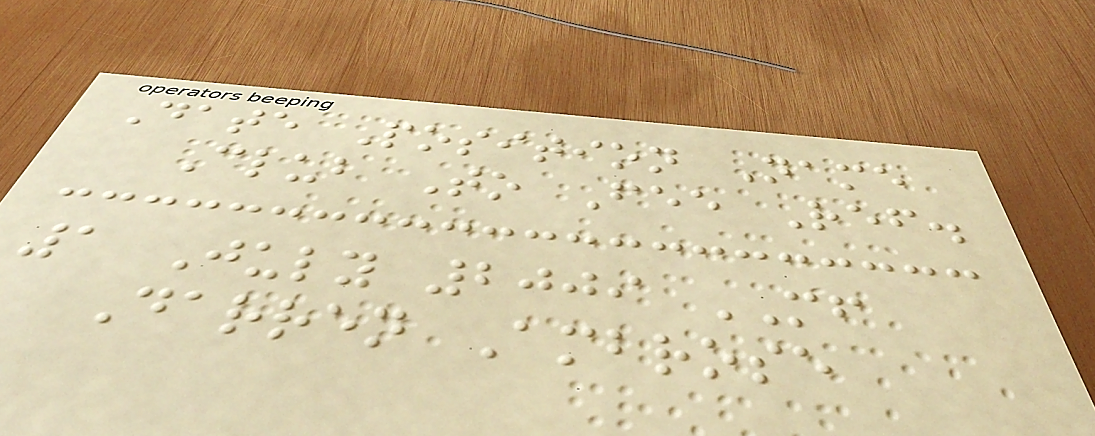Date Position Name
Club To Fee Ref.
1 July 2009 MF
Darren Ambrose
